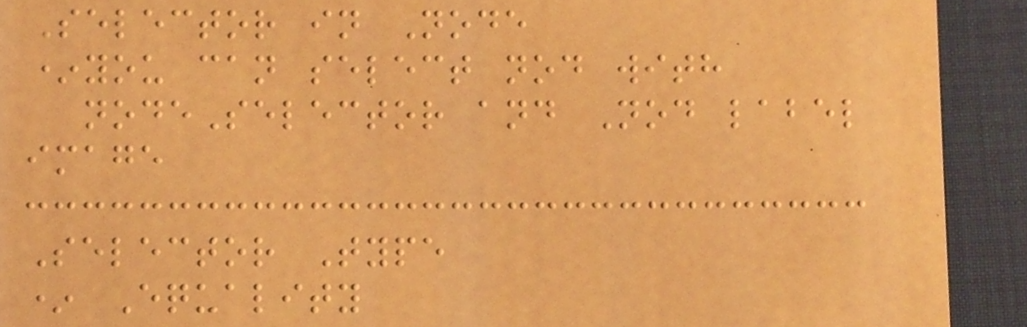Selector in Node
*you can select nod with
nodeSelector and Nod label
image
Selector Type
* Equality
